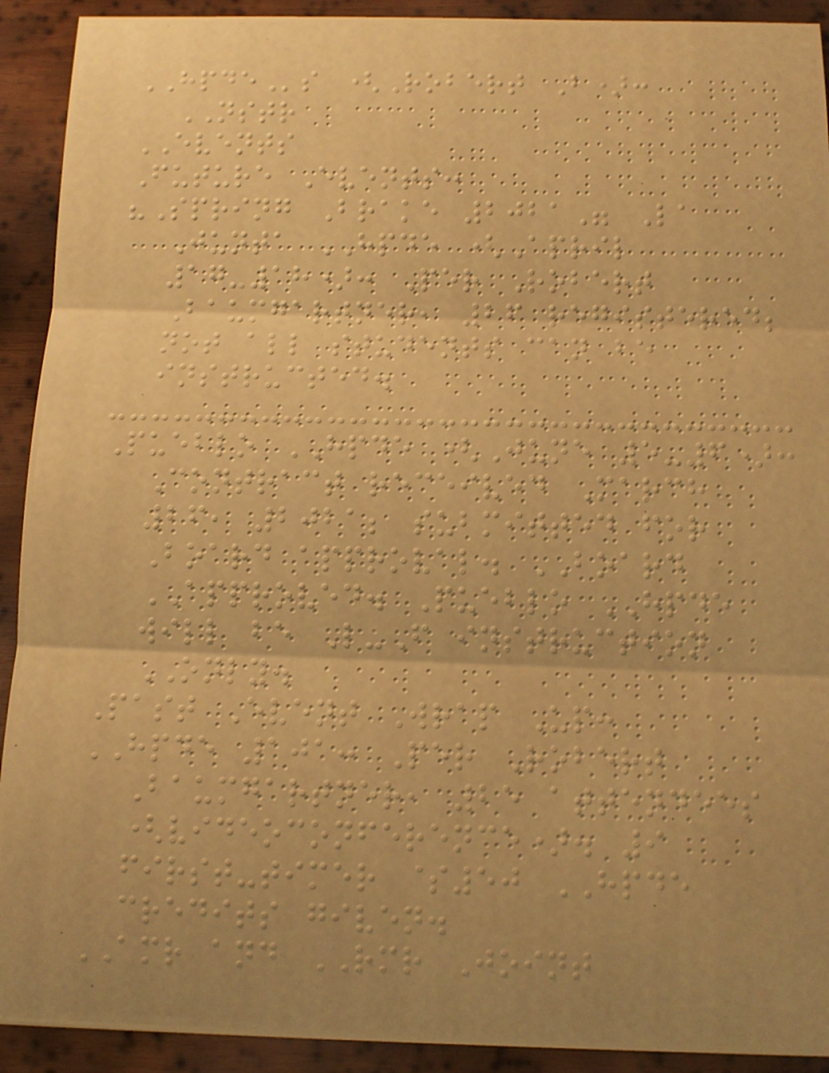HPDEs (Robert B):
NSTR
EVENTS
Future Events:
"Spring Brake 2021" La
Junta HPDE (April
17-18): Per Robert
Baumgartner, 26 registered;
not all students can be
instructed.
Pueblo HPDE (June 5-6):
Contract received March
26, 2021; submitted for
Board approval. BOARD
APPROVED. Pueblo HPDE
will be L-F instruction
ONLY.
Past Event Wrap Up:
HPDE 101: Per Robert
Baumgartner, 25 attendees
(videoconference). 9
first-timer $50 HPDE
credits given.
AMR and RMR Joint
